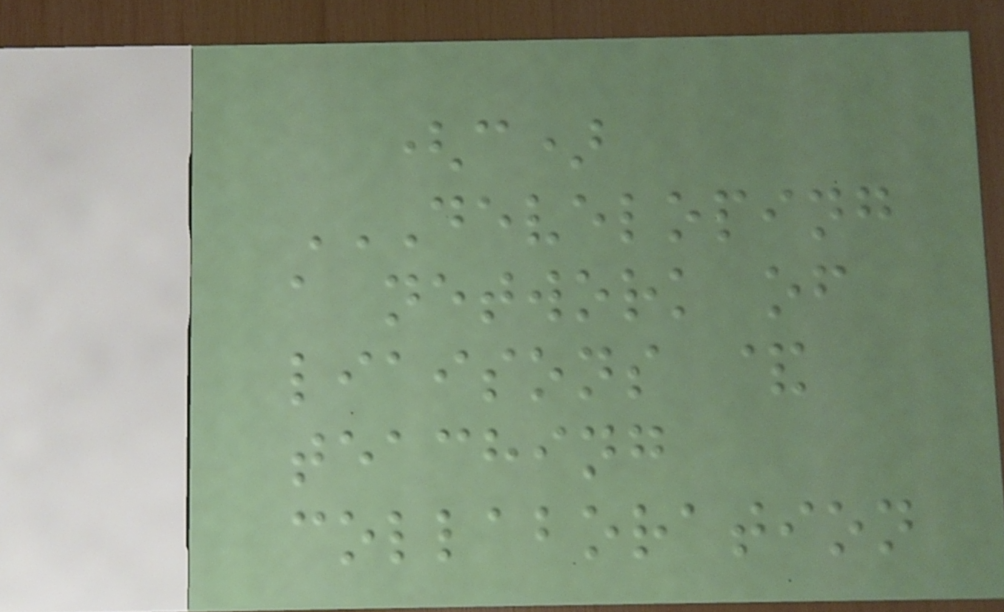(c)
DEVELOPING
A NETWORK OF
LIAISONS &
TEACHING
COLLABORATION
